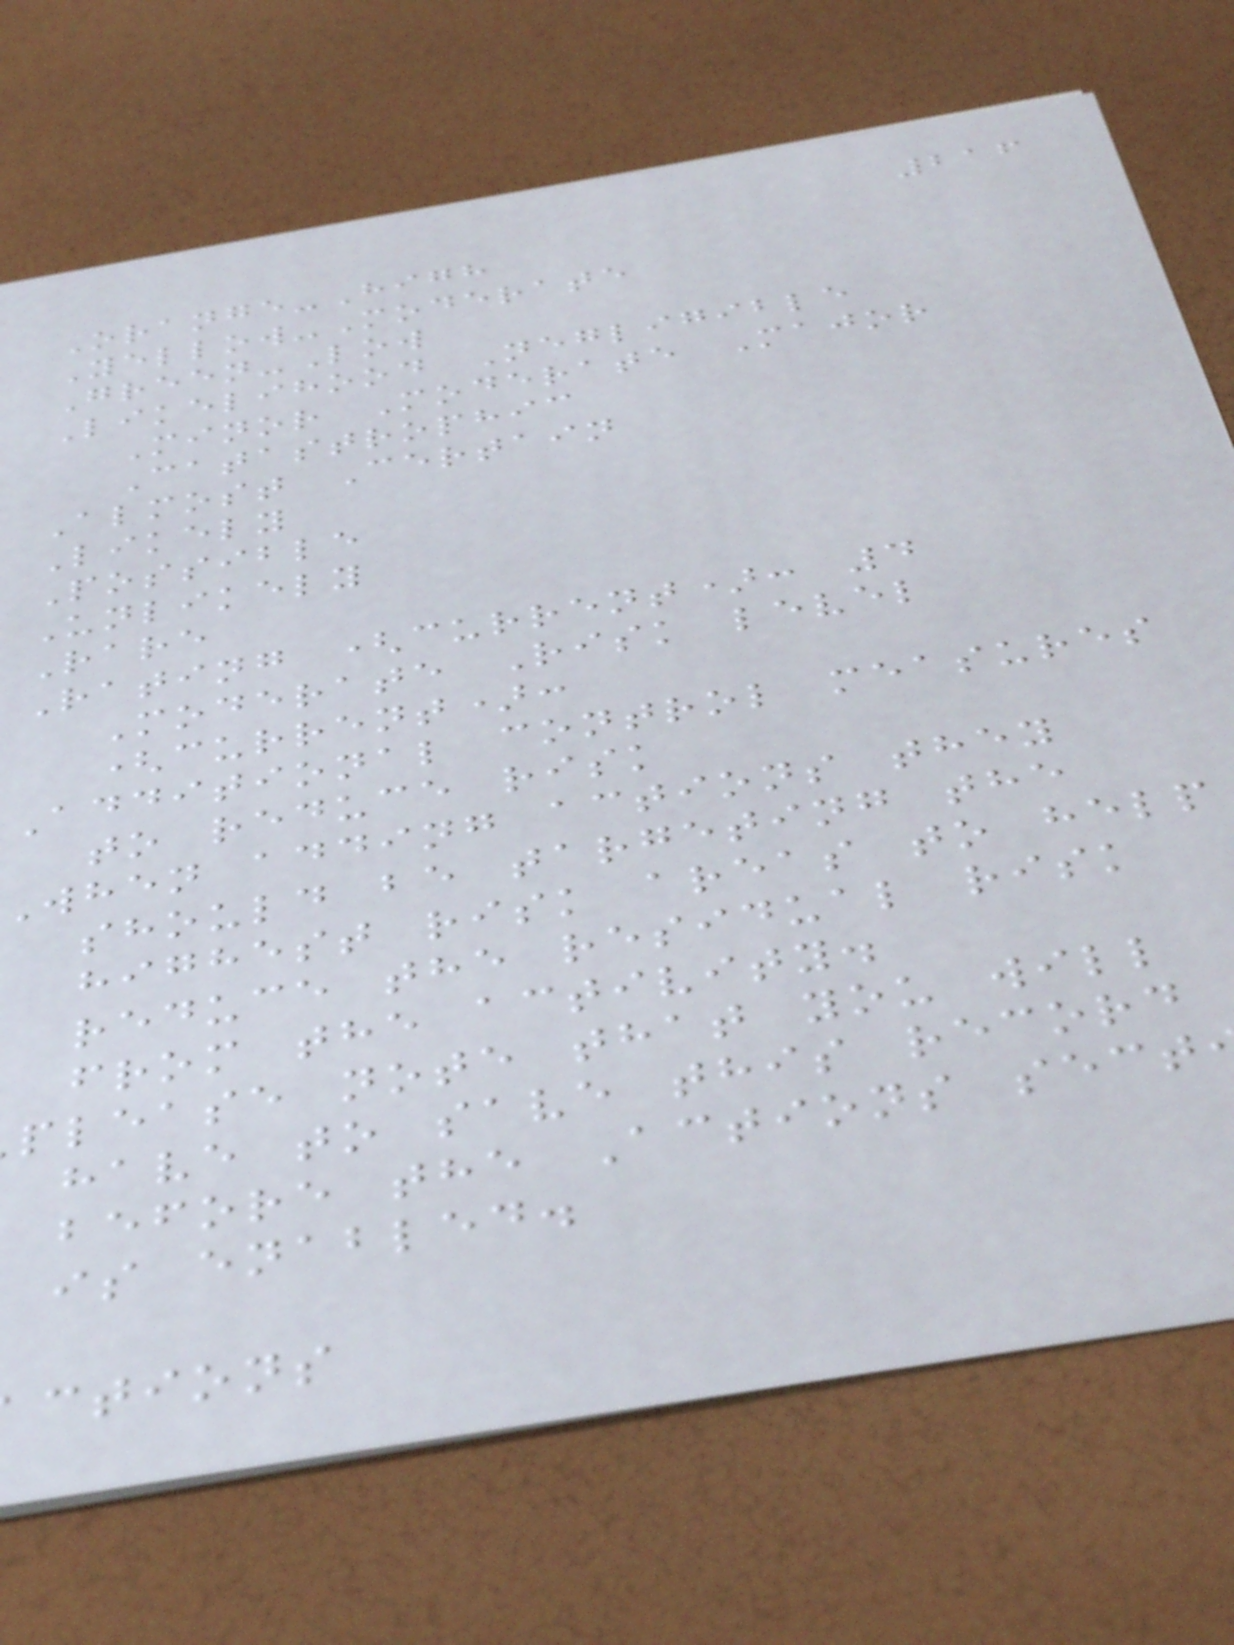216
Orange-High
Yellow-Moderate
Green-Low
Likelihood Negligible
Minor Moderate Major
Catastrophic
Almost Certain
Likely
Possible
Unlikely
Rare
Rating (current): 4
Moderate Risk level
(current):
Additional control measures
to reduce risk
when adding actions they
should be targeting the
highest risk areas to help
reduce the residual risk
from the activity.
please note that you will
have to save this record
before the Actions sect
is enabled.
ctions
